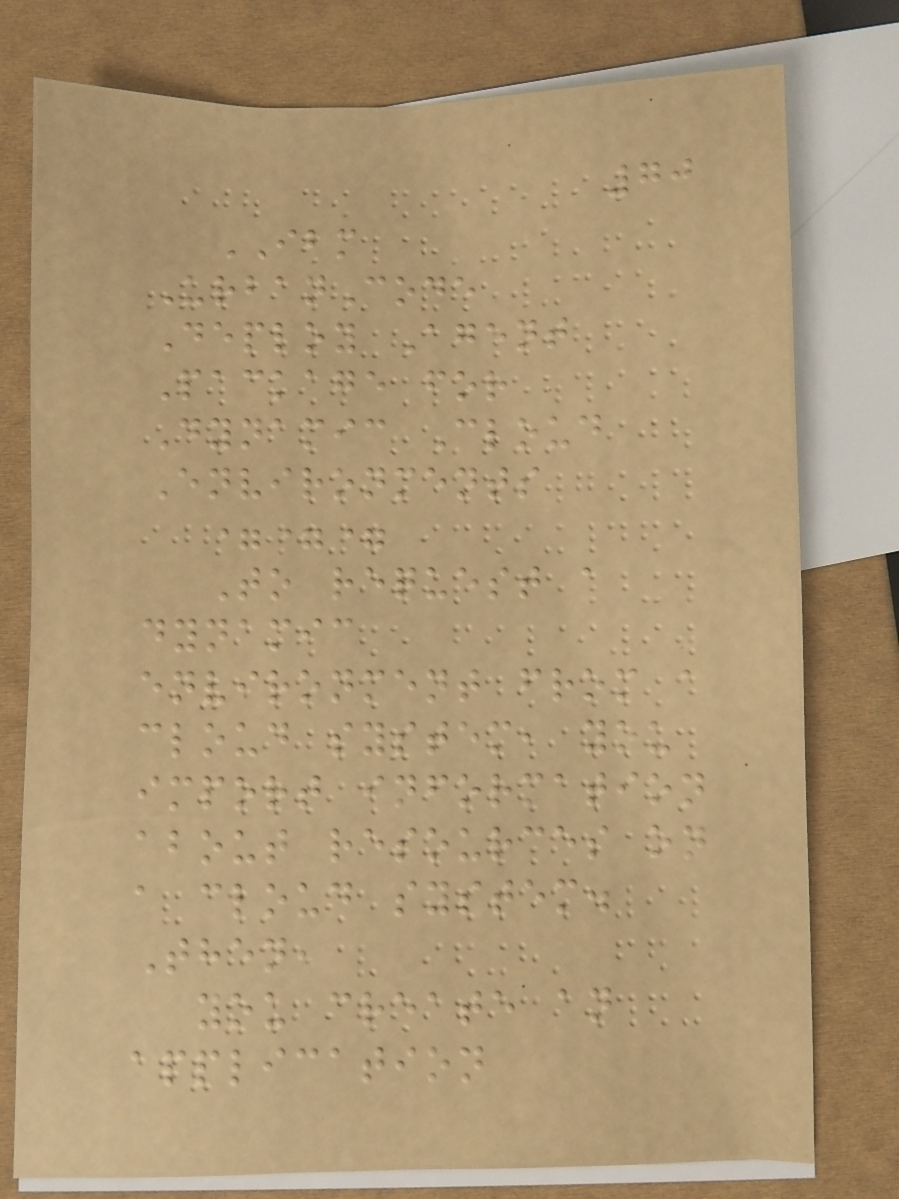70
IBM
UrbanCode
Deploy Agent
Package for
Dynamic Cloud
Environments
===
To request a
dynamic
environment from a
cloud system, you
import information
about resources on
a cloud system.
Then,
you create an
application
